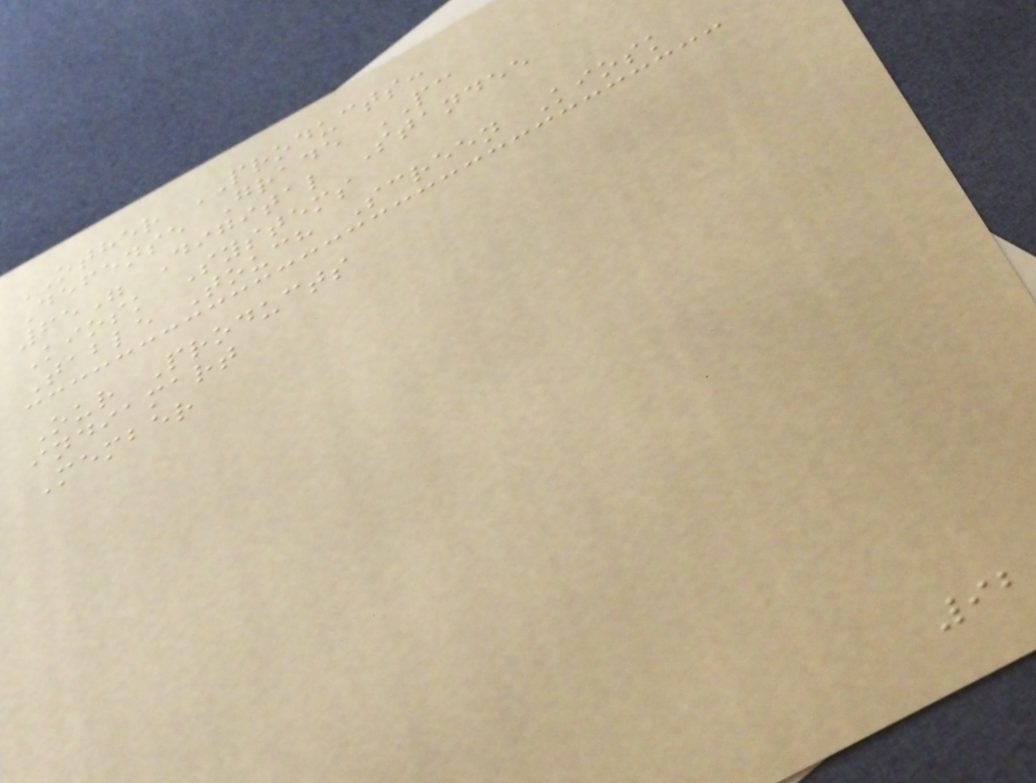OTHER PRODUCTS:
Defense Grade PC
65" Digital Standee
Kiosk Systems
Table Touch Screen Kiosk
Our Products
indiamart
Member
92
